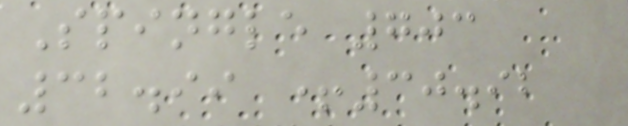Spingle 703
32.99 +30.92
